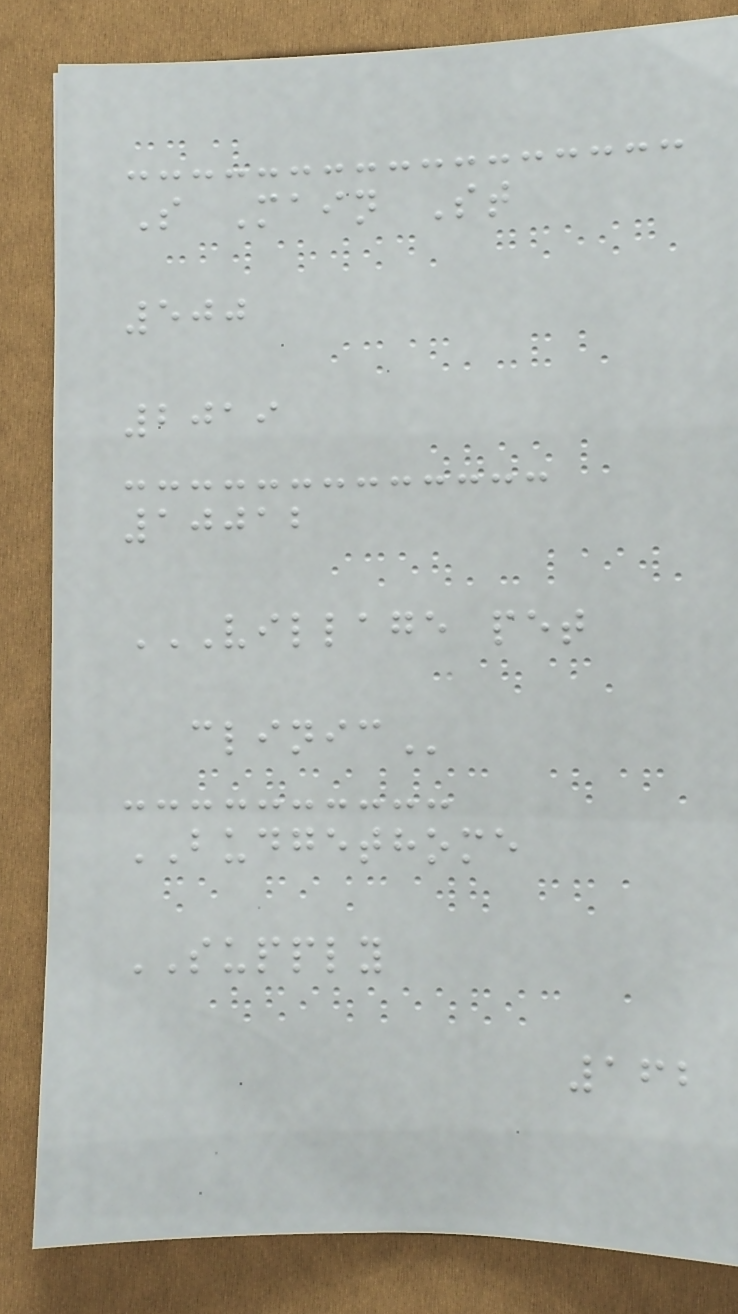S Main St
500
2019
10012
VILLAGE PET
CLINIC
BUDGETHOME
SUPPLY
162
